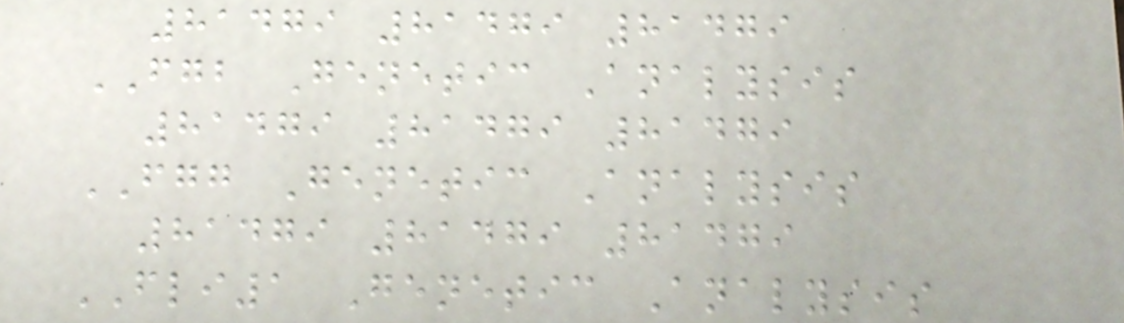81479 81479 81479
FGB Genetic Analysis
81479 81479 81479
FGG Genetic Analysis
81479 81479 81479
FLI1 Genetic Analysis
